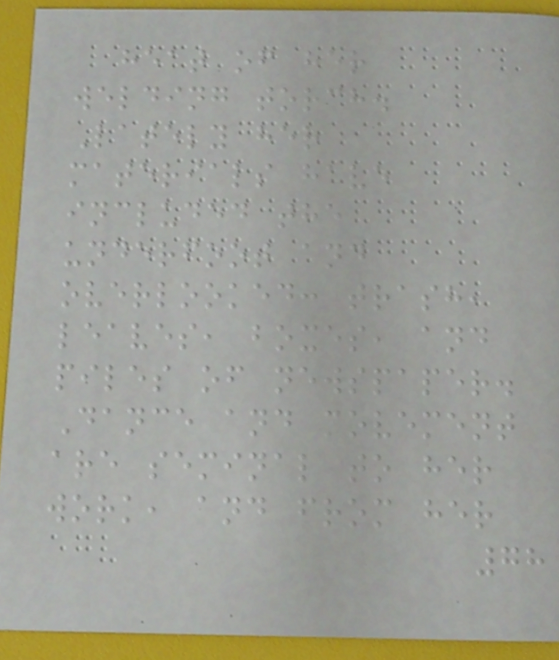heat of her
welding torch.
Lately her
materials have
included the
underfoot and
overlooked: trash,
leaves, boxes, and
piles of newspaper.
Dance and movement
are seminal to her
work, and from her
78
